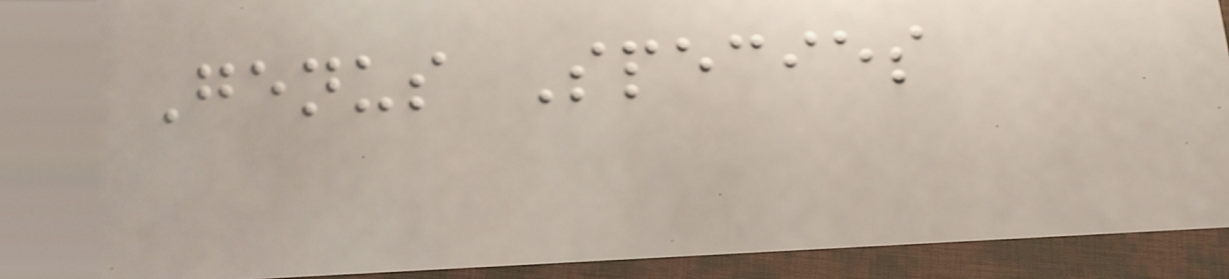Genus Species
